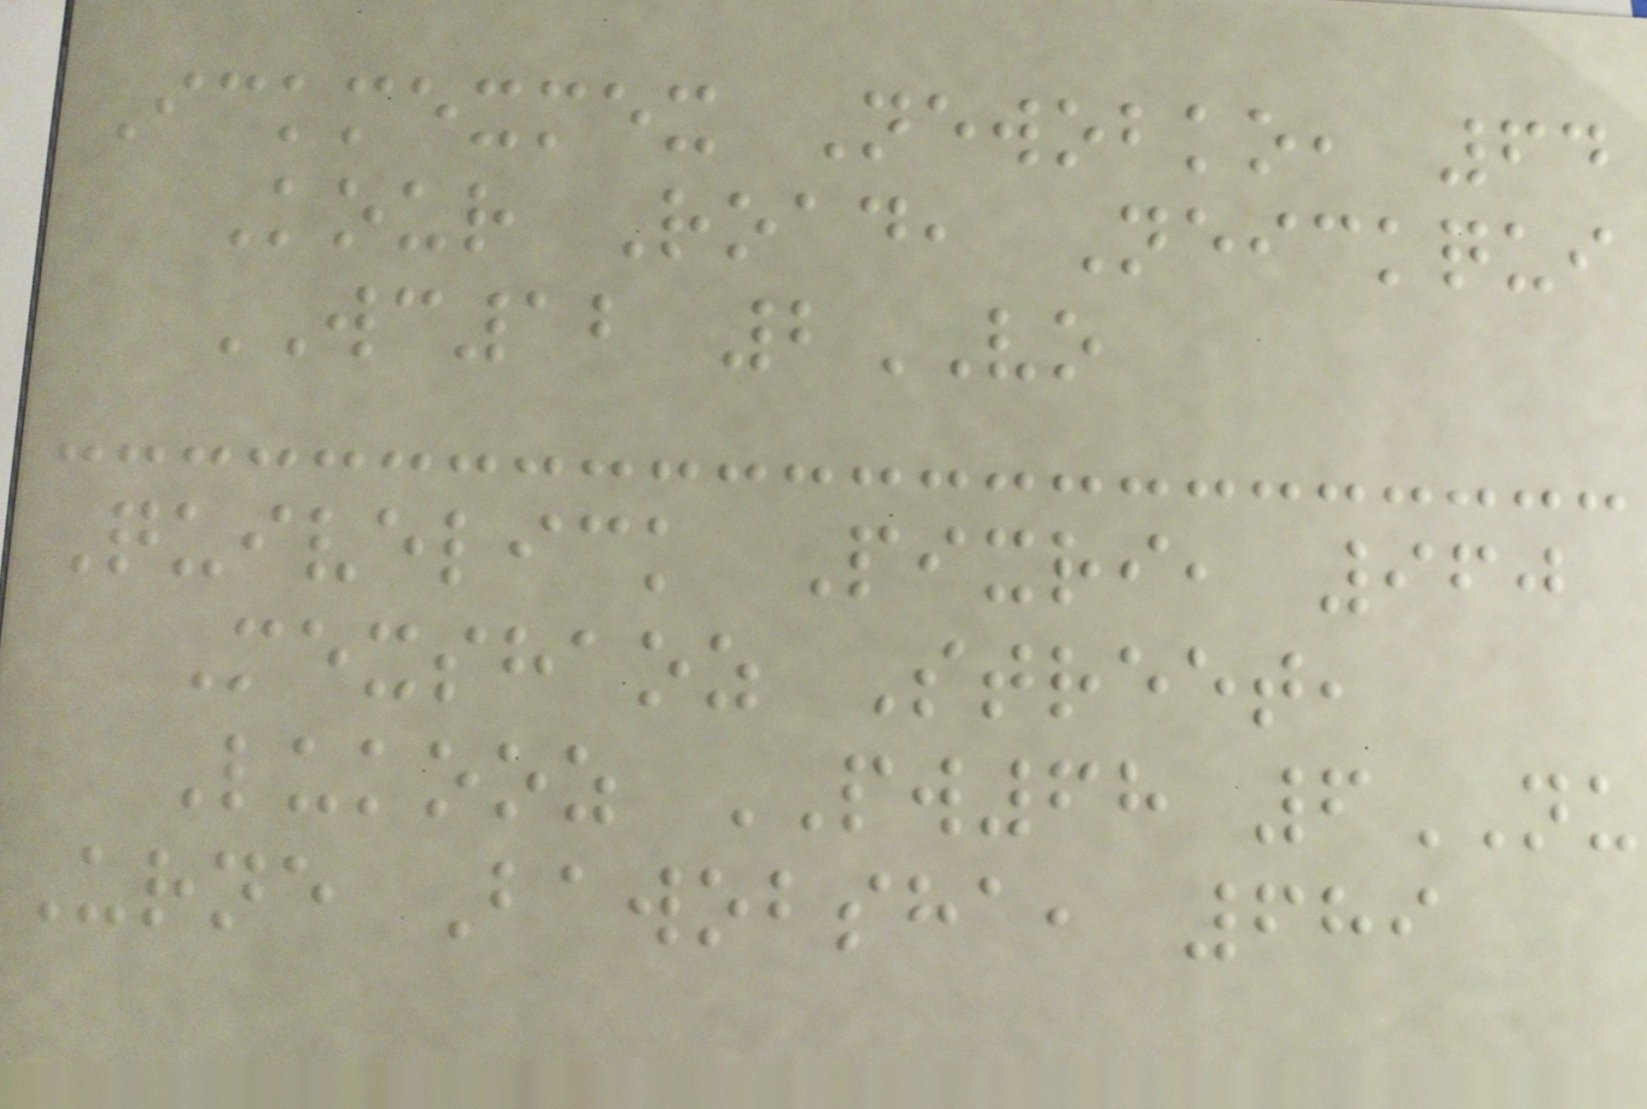Ickmexmex Newobko, 64
Kour Road, Neickqui
WC12 2VO
Quivelick Pixri, 960
Mexshaoz Street,
Lukooz PW68 6NU
Urne Bawobsha, 689
